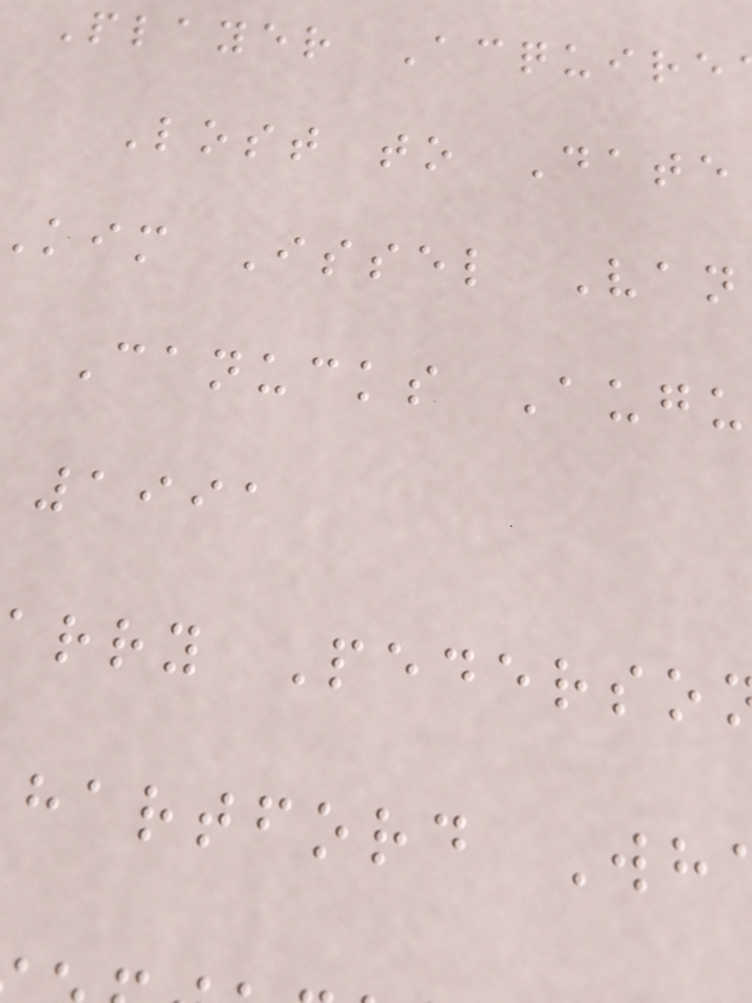Player Acquire
Lost to Date
kim Issel Van
Canucks Augu
1991
arry Pederso
hartford Wh
